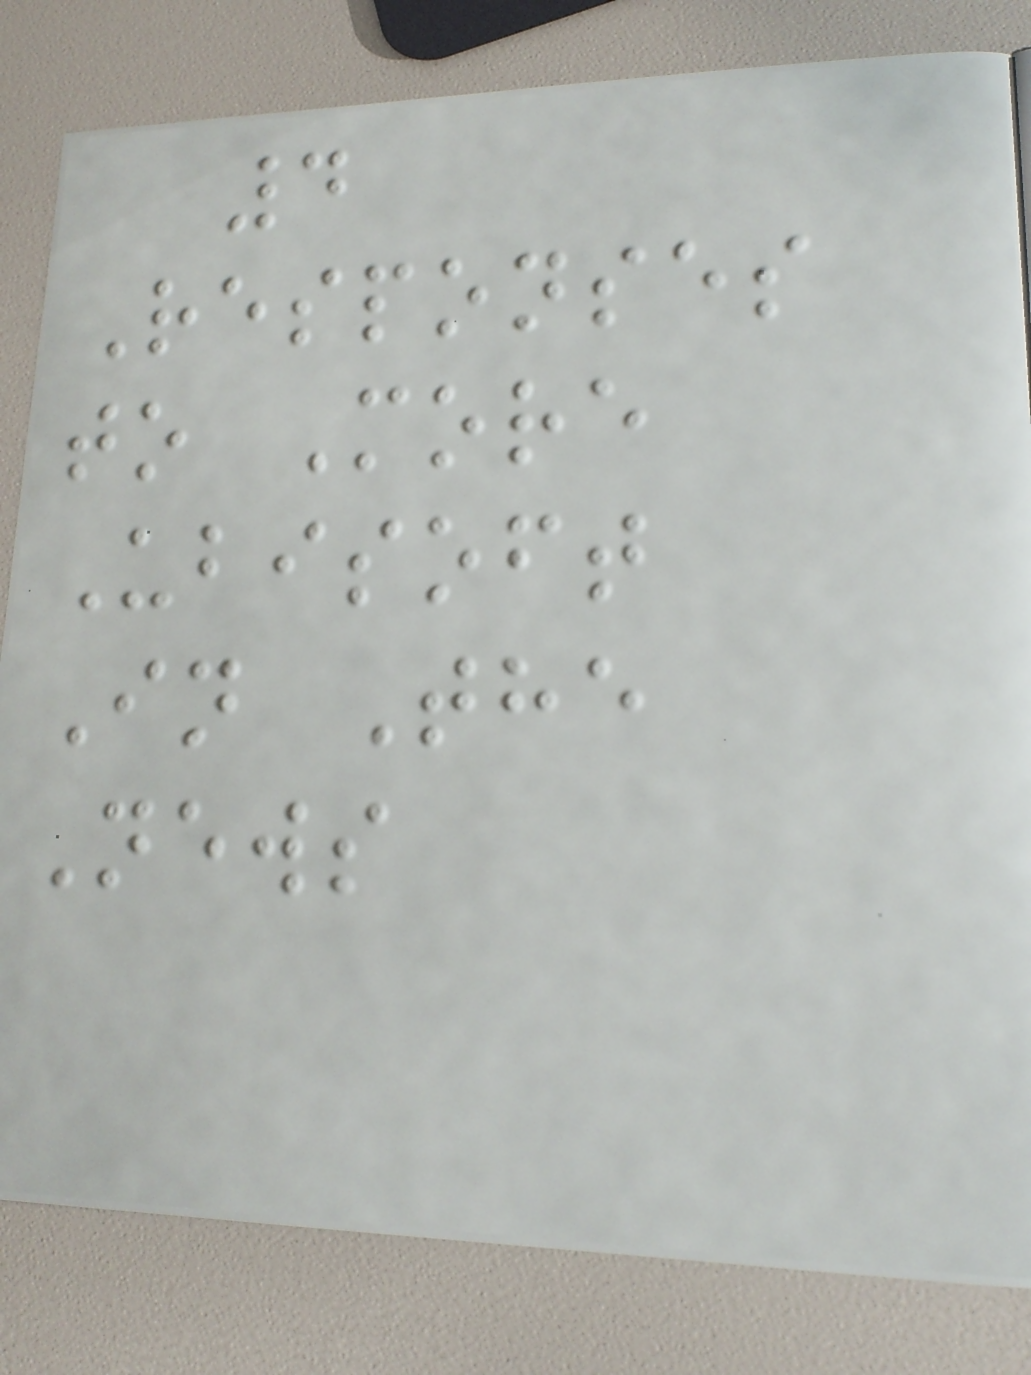4
Responses
to More
Ubisoft
In The
News
